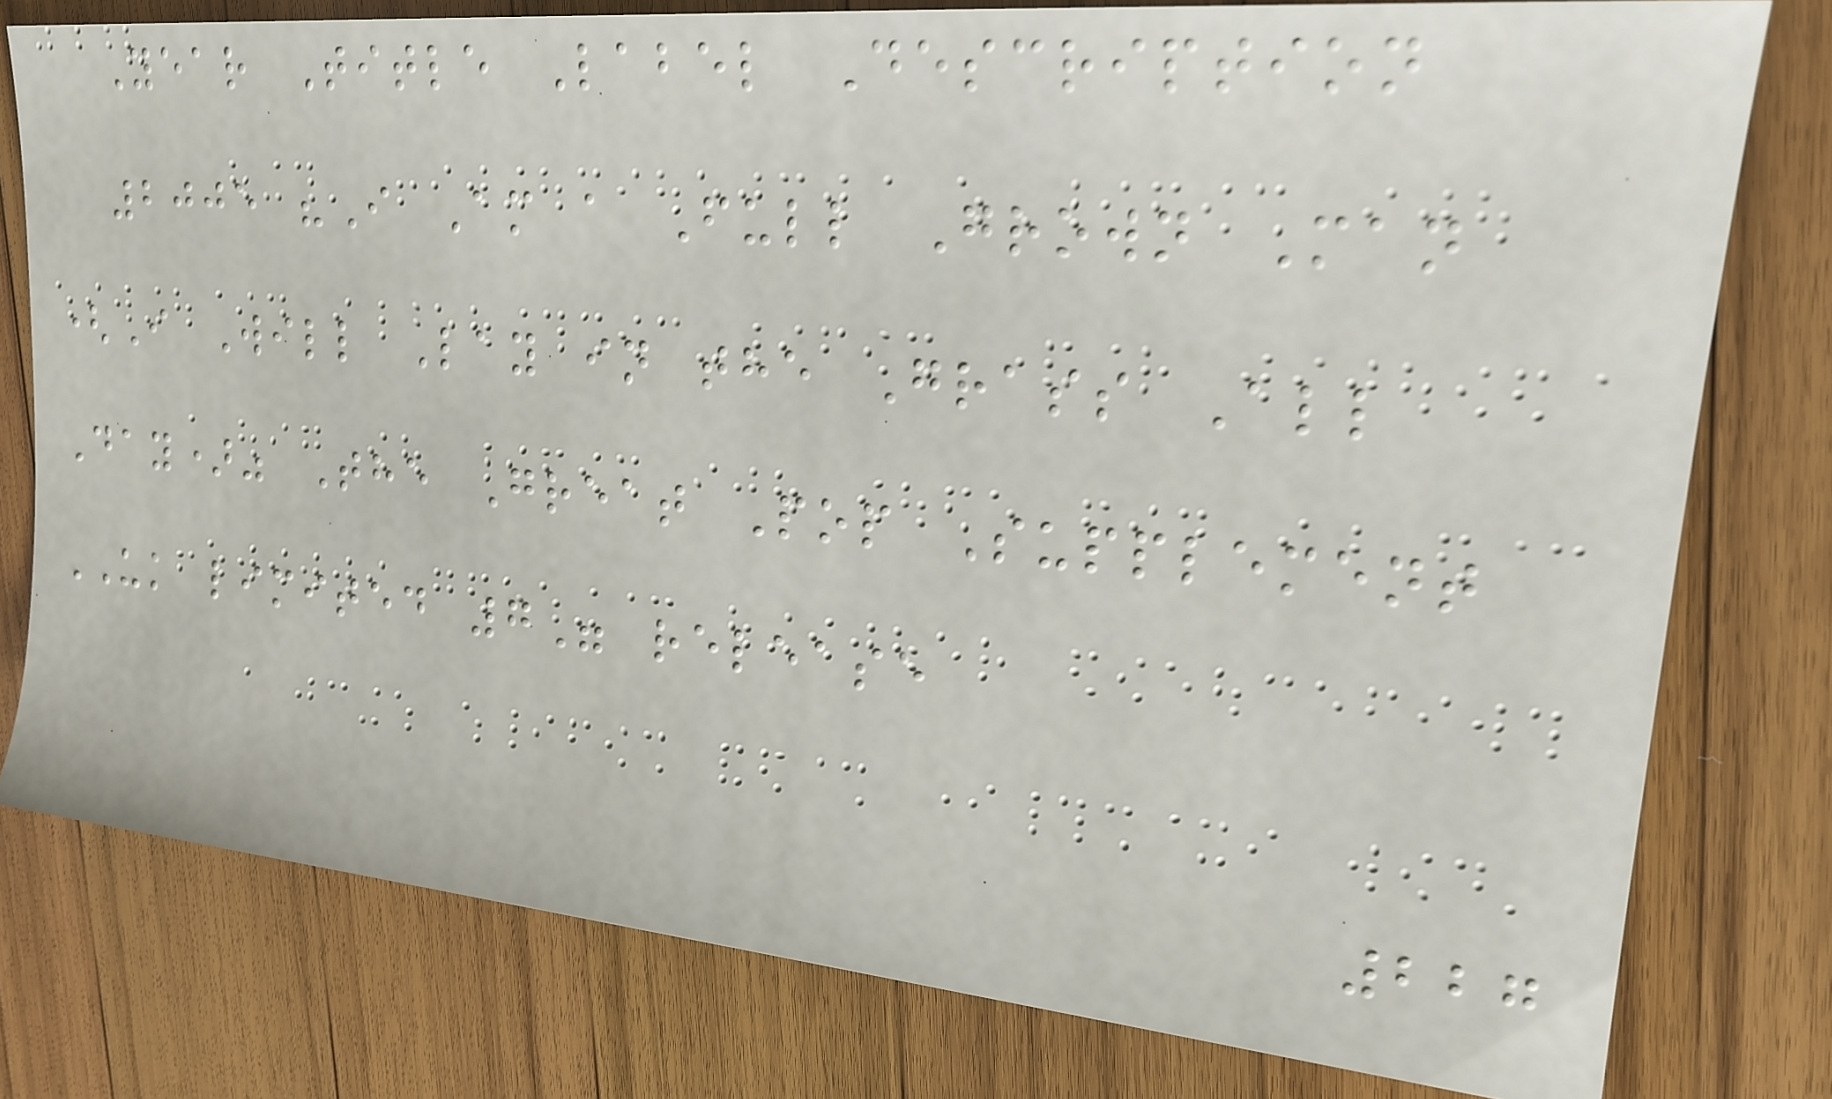Year Title Label Description
2005 "I Am a Full Grown Man
(I Will Lay in the Grass All
Day)" The Great Pop Supplement
UK limited 7" release
227
